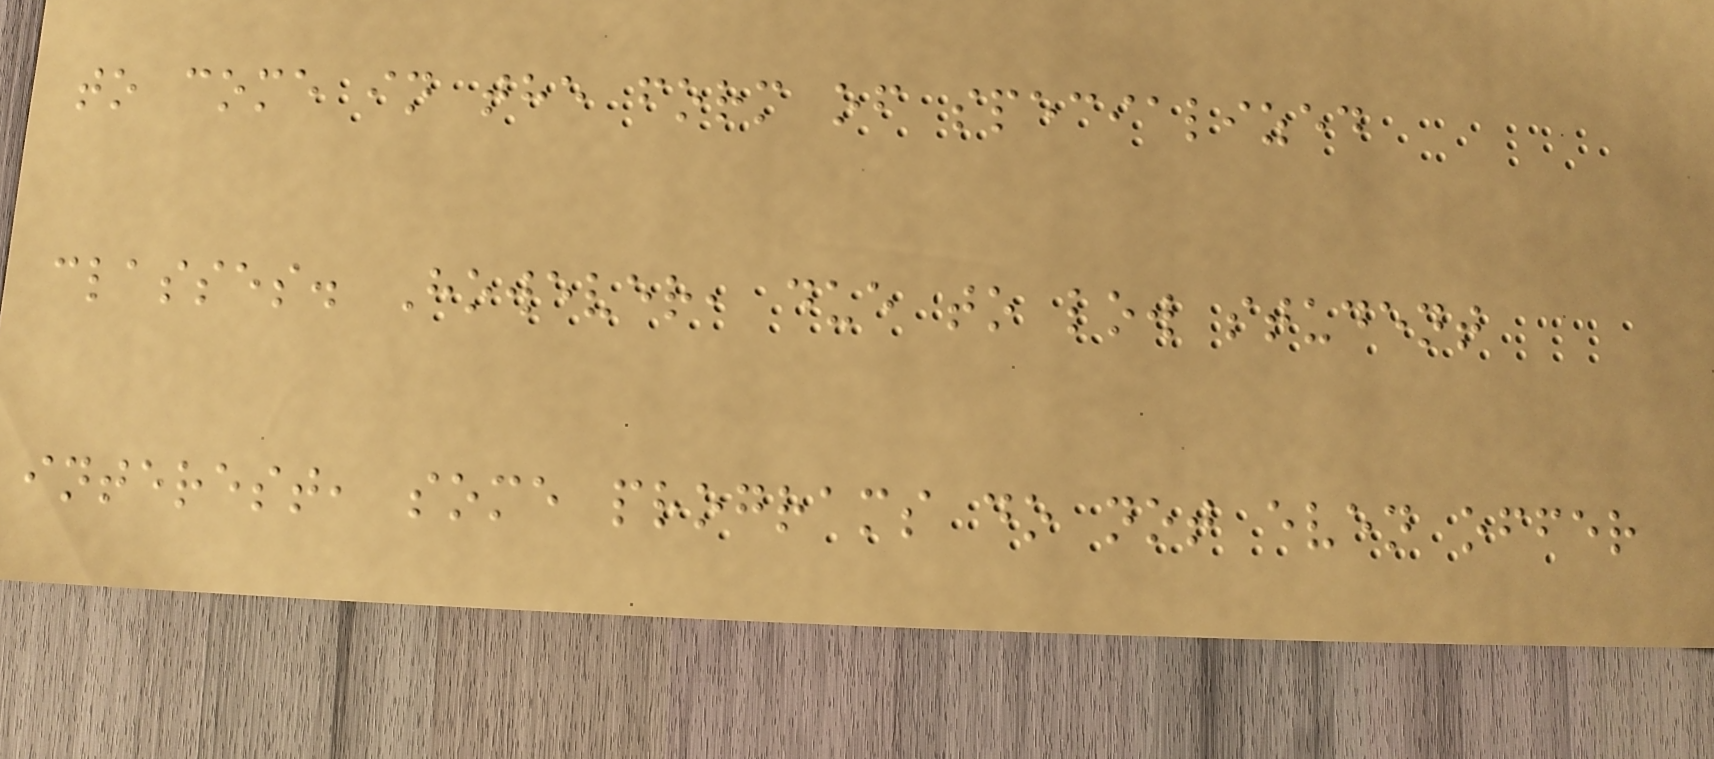to come in the form of specialized
classes. However, due to low student
interest, some programs do not even offer
